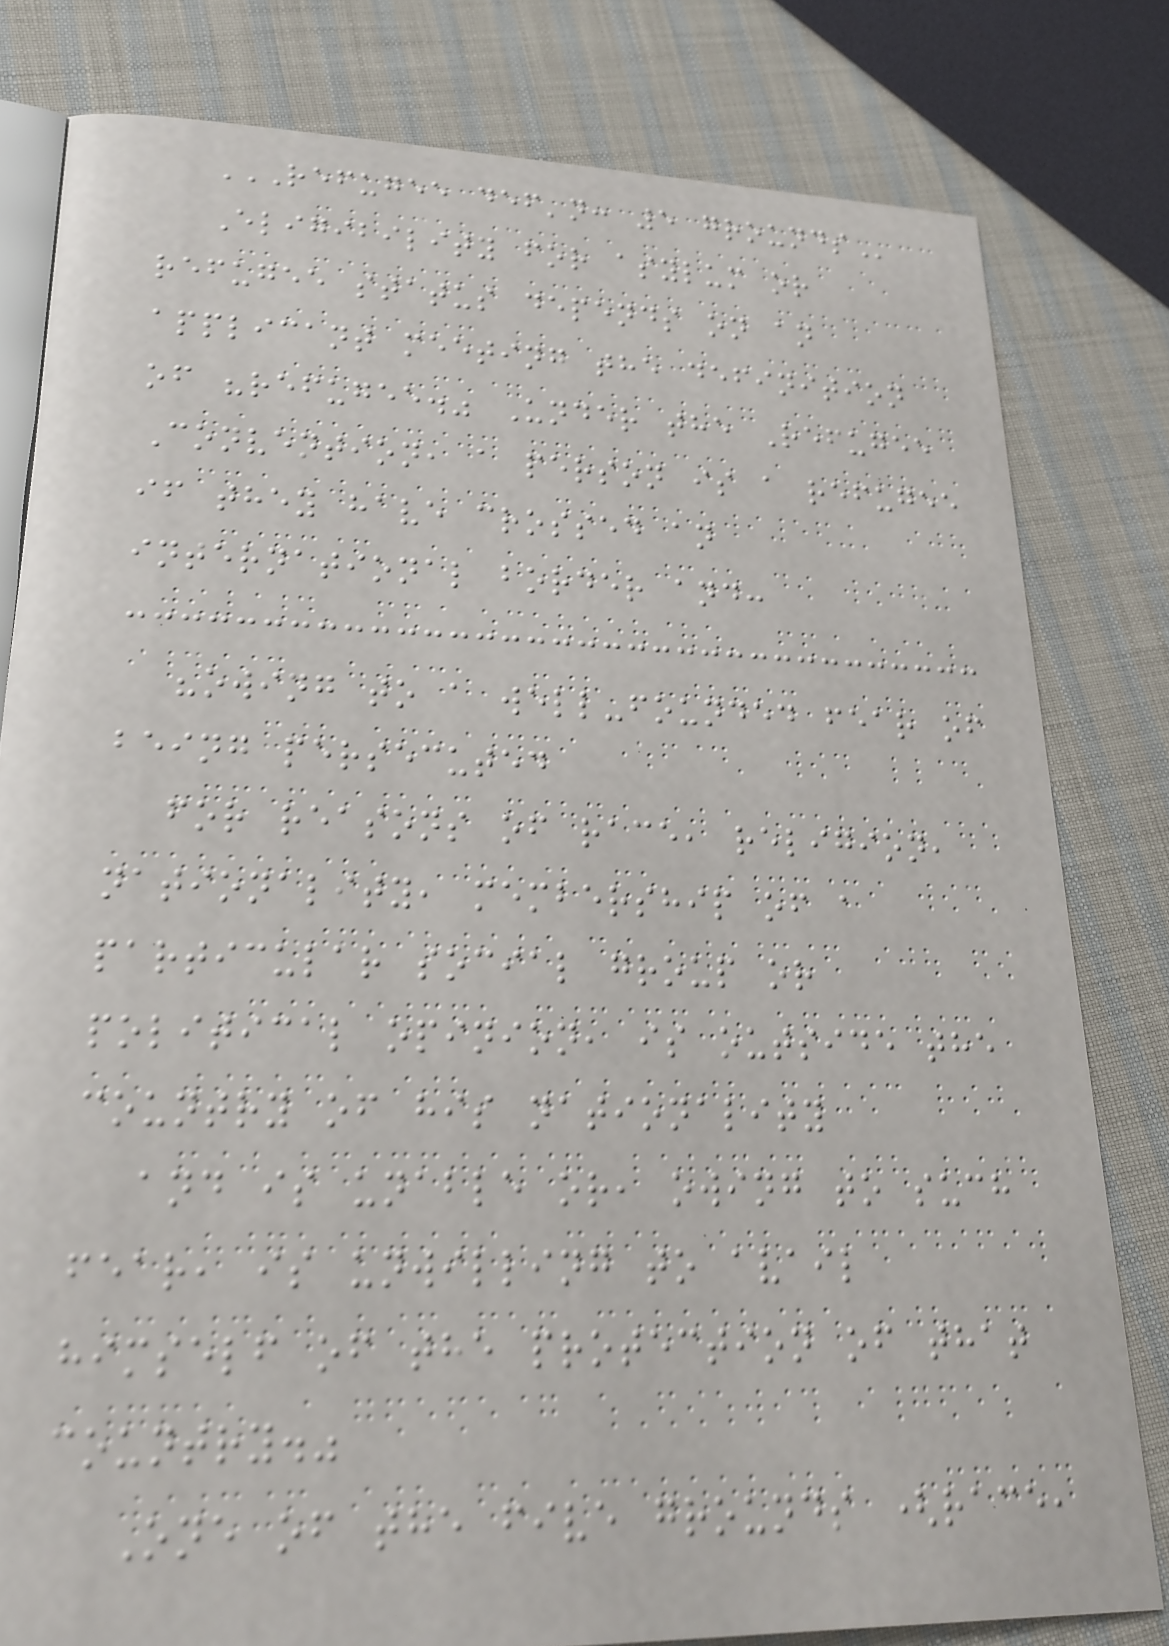REFUGEE DEF'N: 5 GROUNDS
Eligibility for asylum or
refugee status depends on an
applicant meeting the definition
of "refugee." Under the Refugee
Convention, a person is a refugee
if they have crossed an
international border and:
"owing to a well-founded fear of
being persecuted
for reasons of race, religion,
nationality, membership of a
particular social group or
political opinion, is outside the
country of his nationality
and is unable or, owing to such
fear, is unwilling to avail
himself of the protection of that
country."
One of the five grounds (race,
